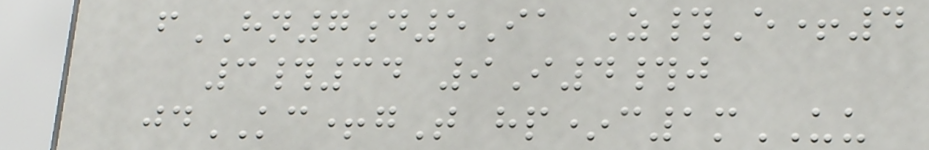fHN7d5Ia Z#E+4
3#34 9I4#j
jdKC+gT hp*c1mUU
